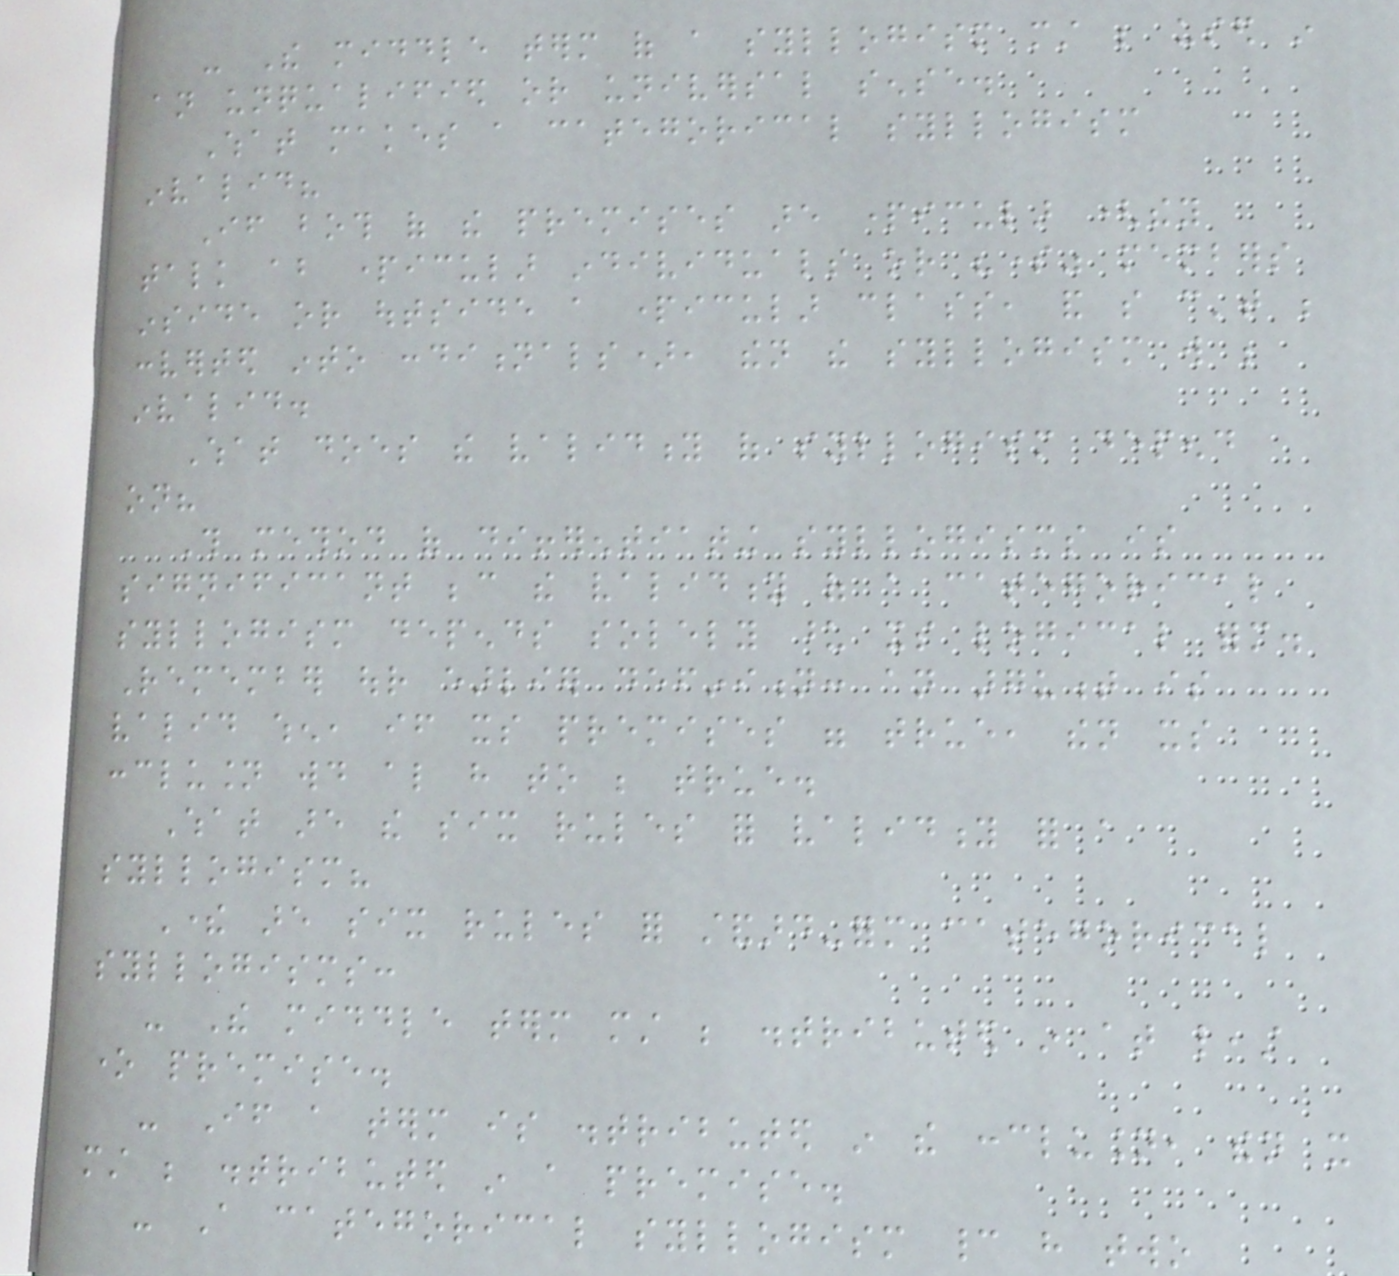- The middle term of a syllogism must be used in
an unqualified or universal sense.
What makes a categorical syllogism
invalid?
If both of the premises are particular (they
talk about particular individuals or "some" members
inside or outside a particular class, and so can't be
converted into conditionals), then the syllogism will be
invalid.
What does the validity of syllogism depend
on?
This method of differentiating syllogisms is
significant because the validity of a categorical
syllogism depends solely upon its logical form.
Remember our earlier definition: an argument is
valid when, if its premises were true, then its
conclusion would also have to be true.
What are the six rules for validity for a
syllogism?
There are six rules for standard-form categorical
syllogisms:
- The middle term must be distributed in at least
one premise.
- If a term is distributed in the conclusion, then it
must be distributed in a premise.
- A categorical syllogism cannot have two
